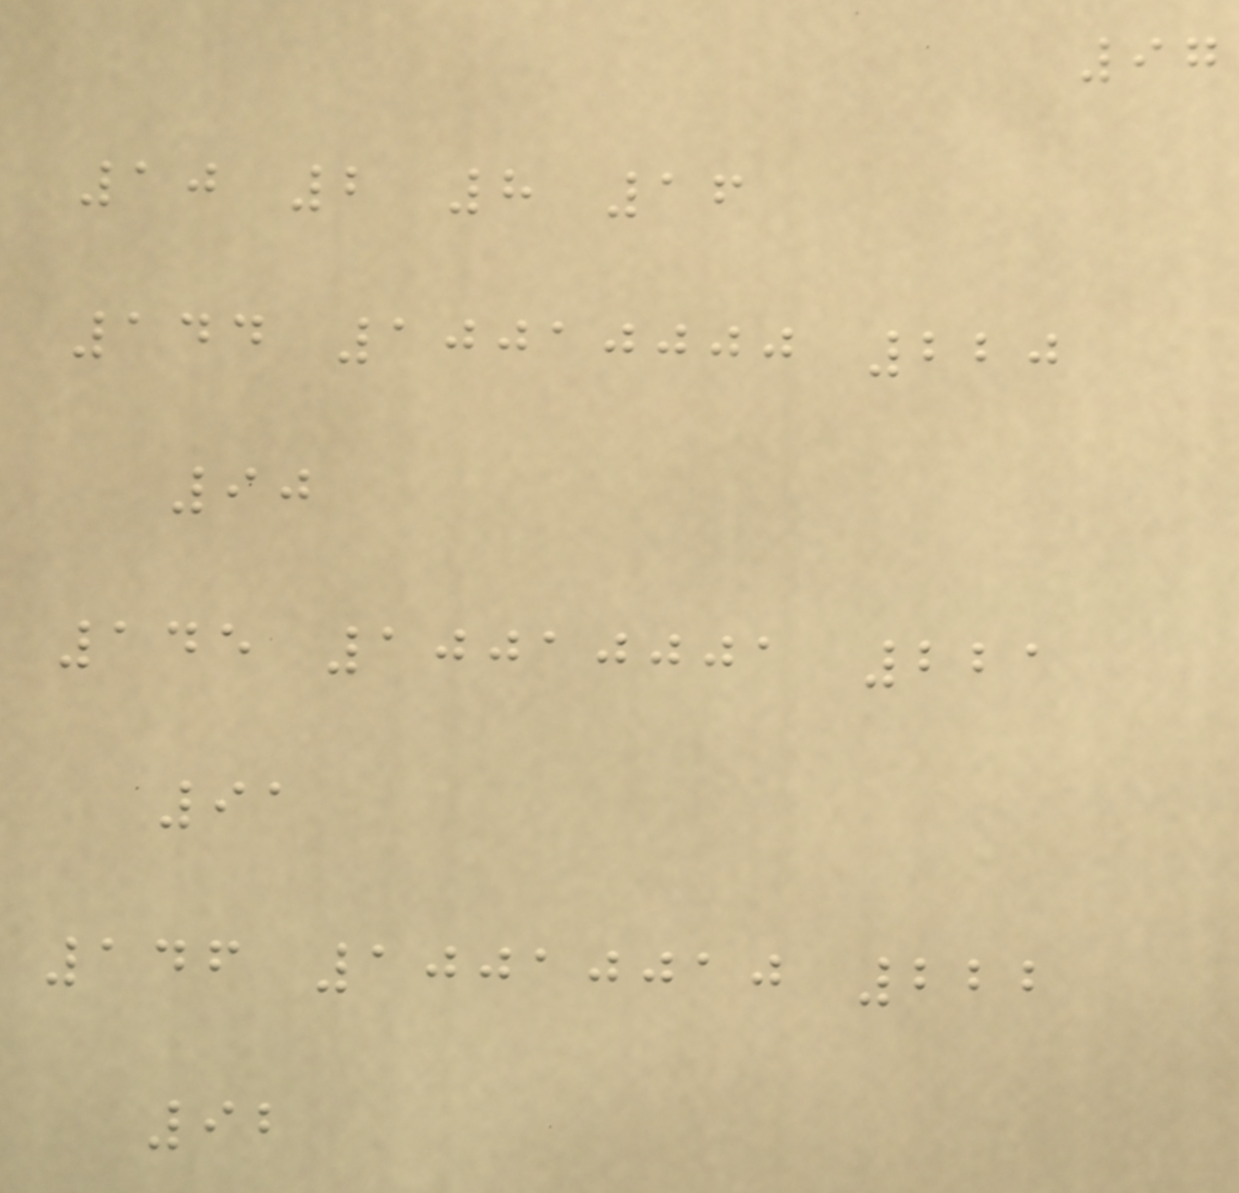97
10 2 8 16
144 10010000 220
90
145 10010001 221
91
146 10010010 222
92
